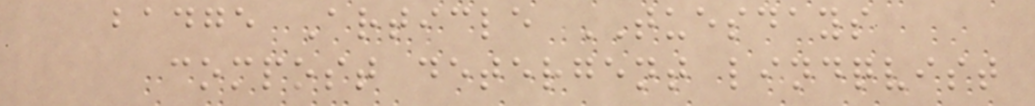badge Article TUESDAYS
compost detergent lindqvist
